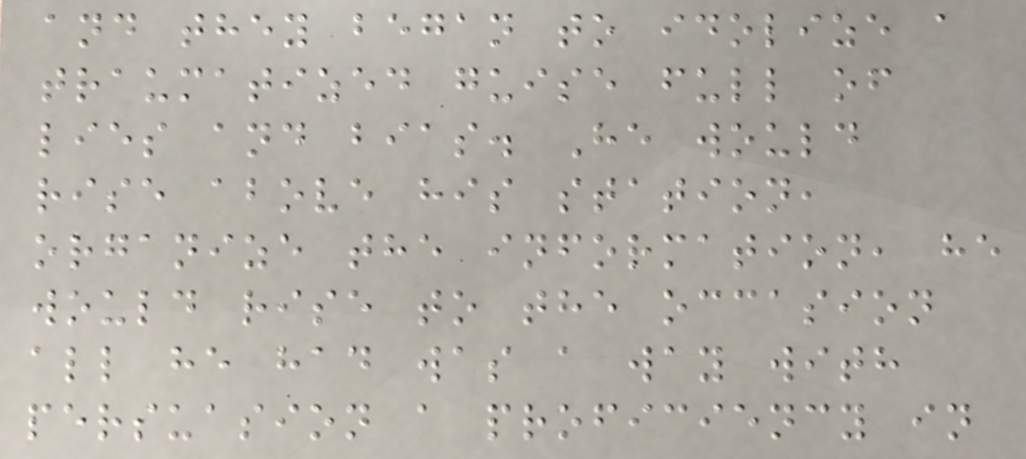and they began to idolize a
traumatized guise full of
lies and bias. He would
rise above his station,
organize the information, he
would rise to the occasion
all he had was a way with
persuasion a proficiency in
